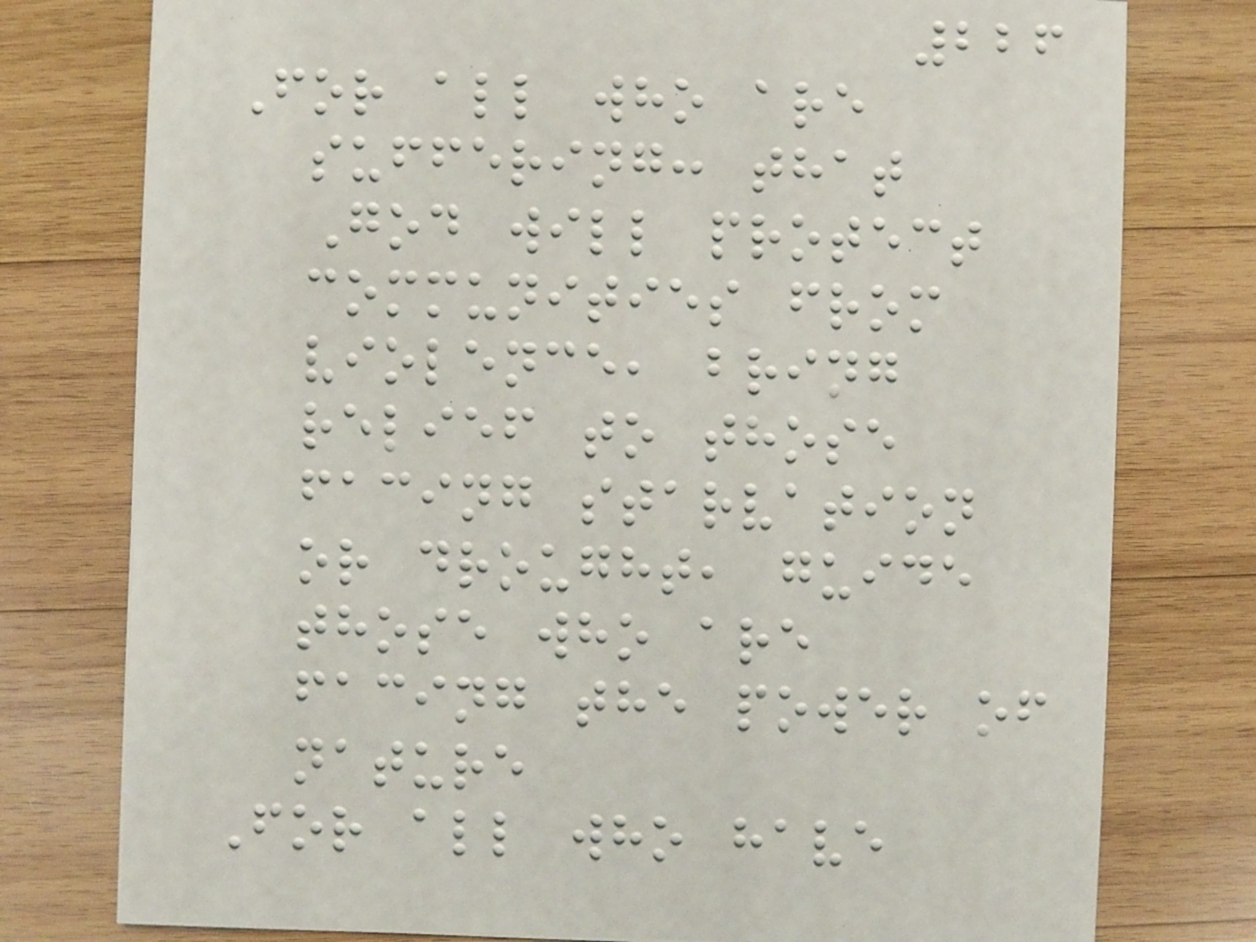226
For all who are
suffering: that
God will protect
communities from
violence, bring
relief to those
facing starvation
or drought, guide
those who are
facing the power of
nature
For all who have
